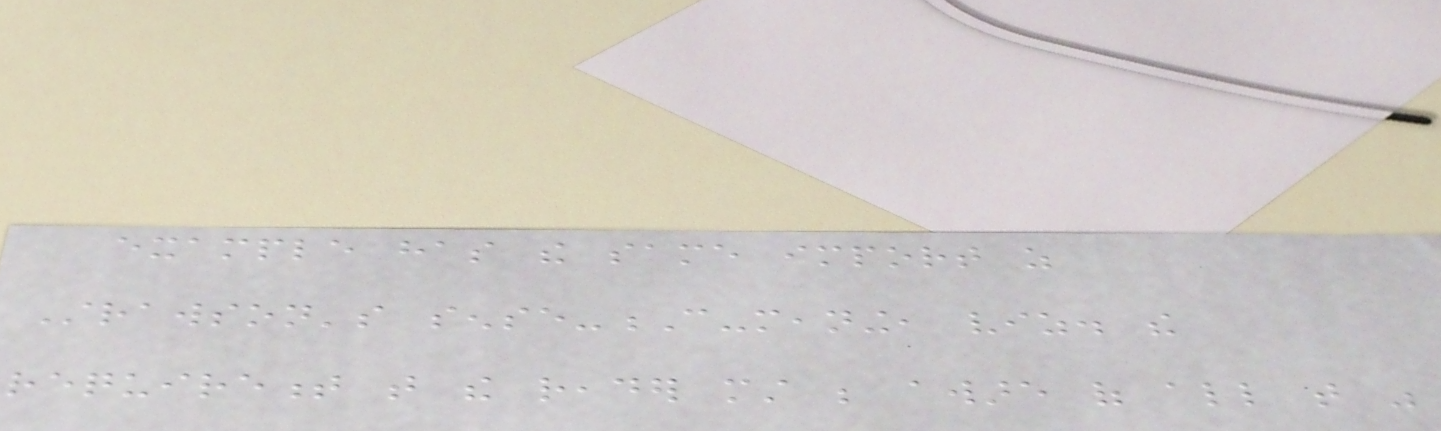example has the same import as
Strawson's sense-C-meaning, viz. the
requirement that the reader must be aware of all that was
